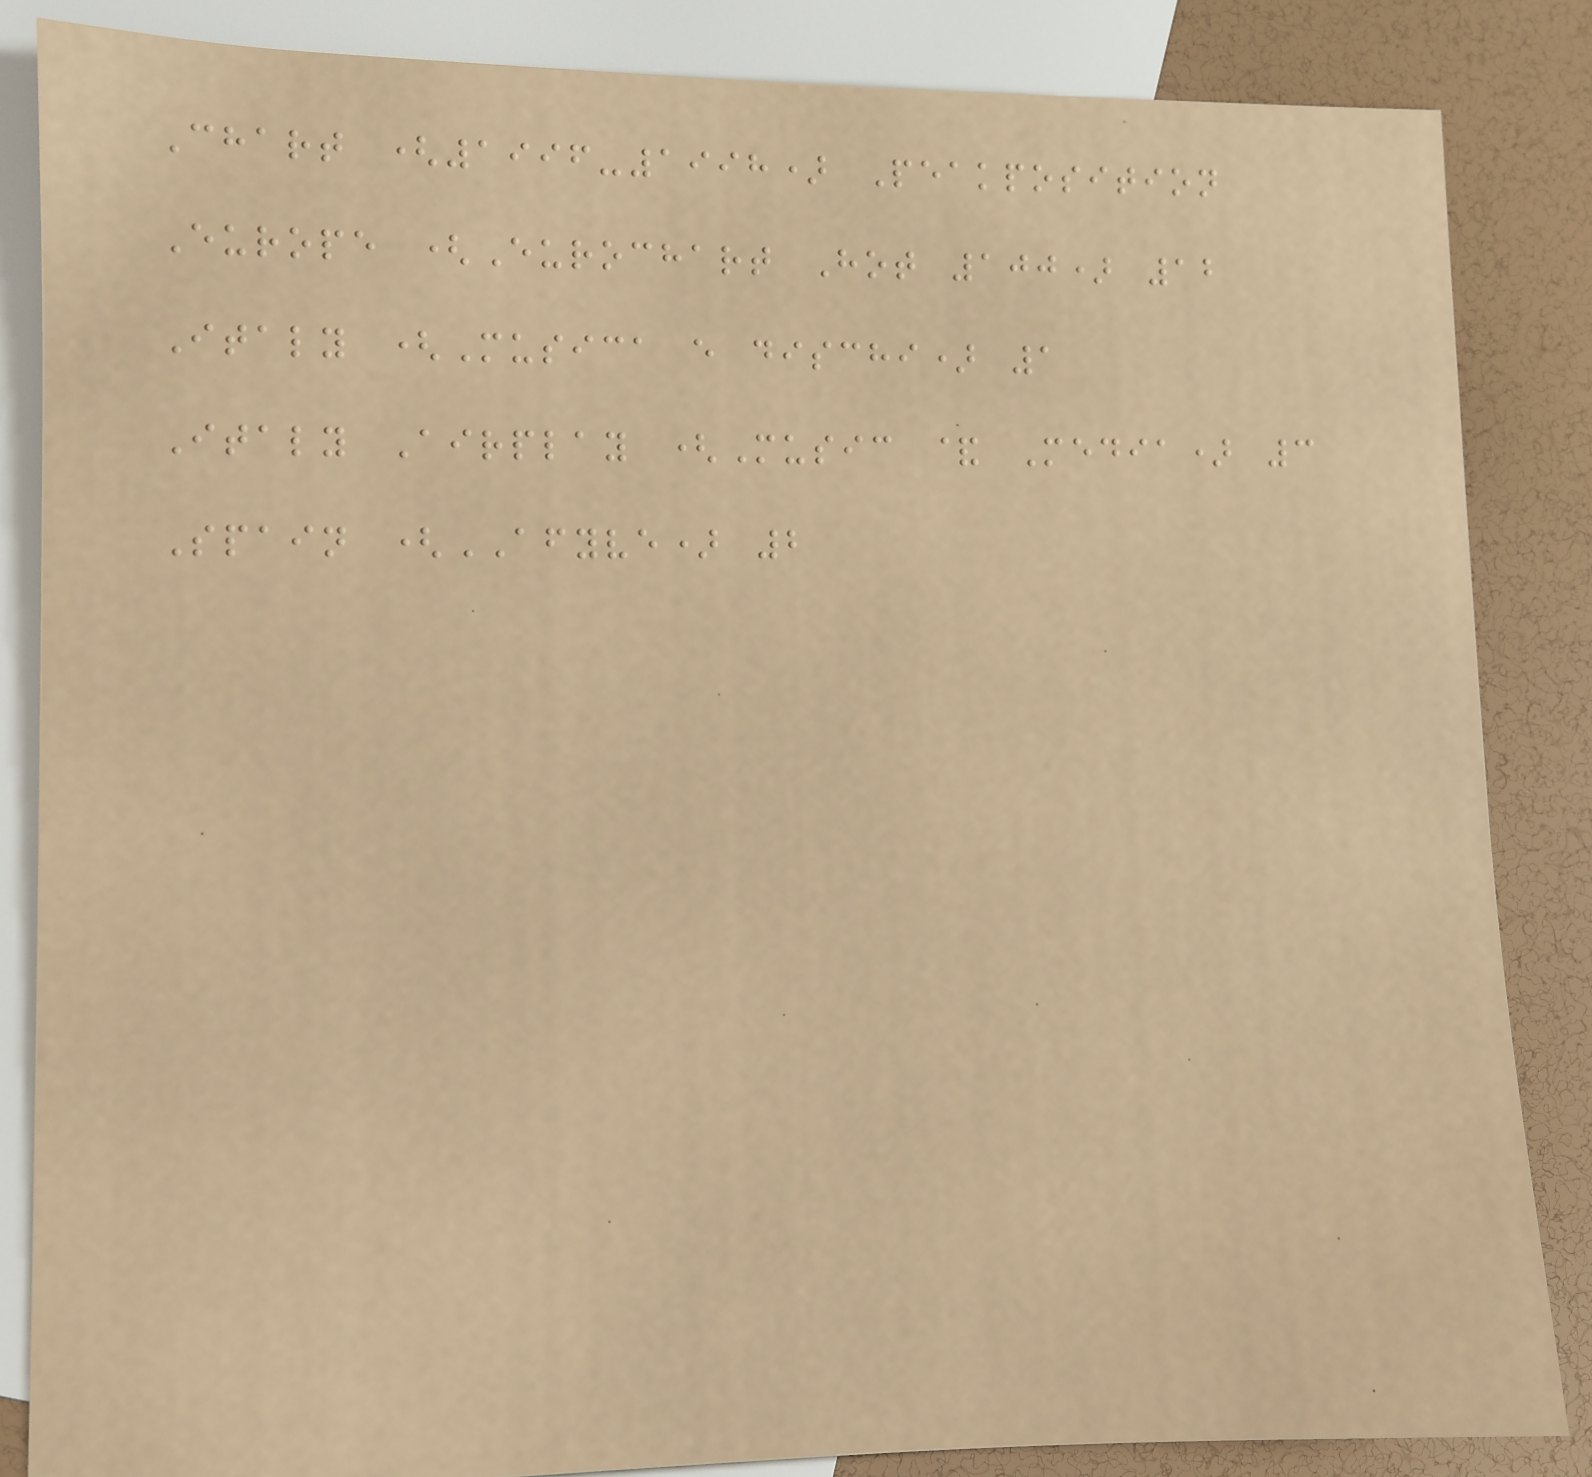Chart (1996-1998) Peakposition
Europe (Eurochart Hot 100) 12
Italy (Musica e dischi) 1
Italy Airplay (Music & Media) 3
Spain (AFYVE) 2
